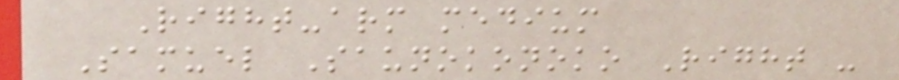Right-arm medium
Samuel Saunokonoko Right -
